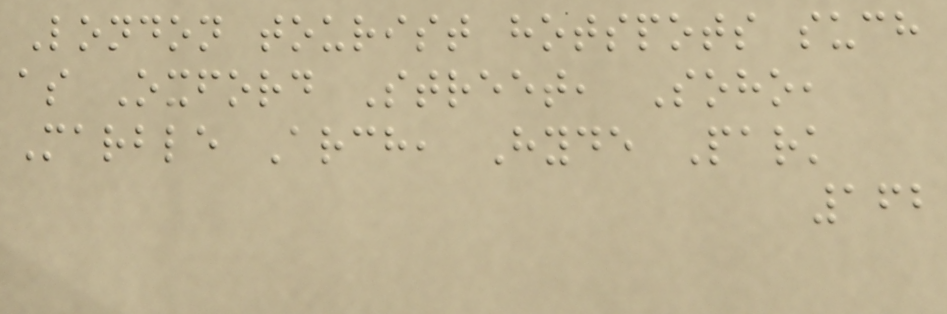London tourist hotspots such
as Oxford Street, Soho,
Marble Arch, Hyde Park
162
